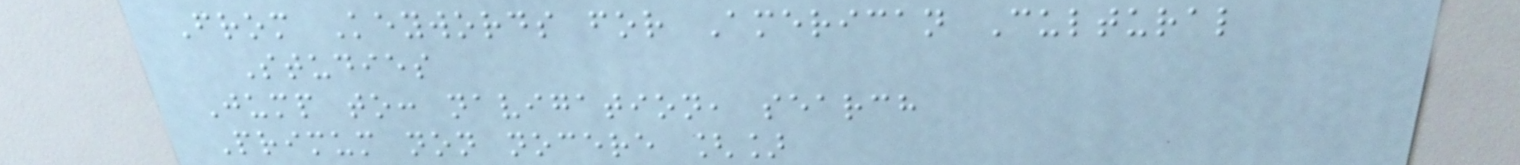From Keywords for American Cultural
Studies
Jump to: navigation, search
Primum non nocere []
